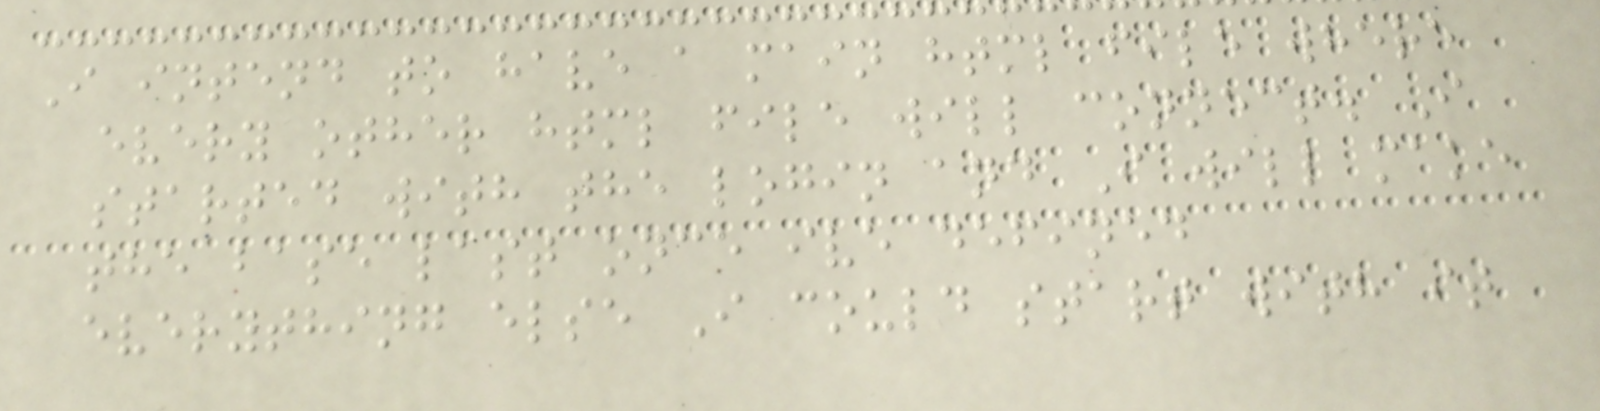I intend to have a main html file where
every other html file will connect. I
started with the login and I will make
the base last once ive defined
everything else I could start with it
